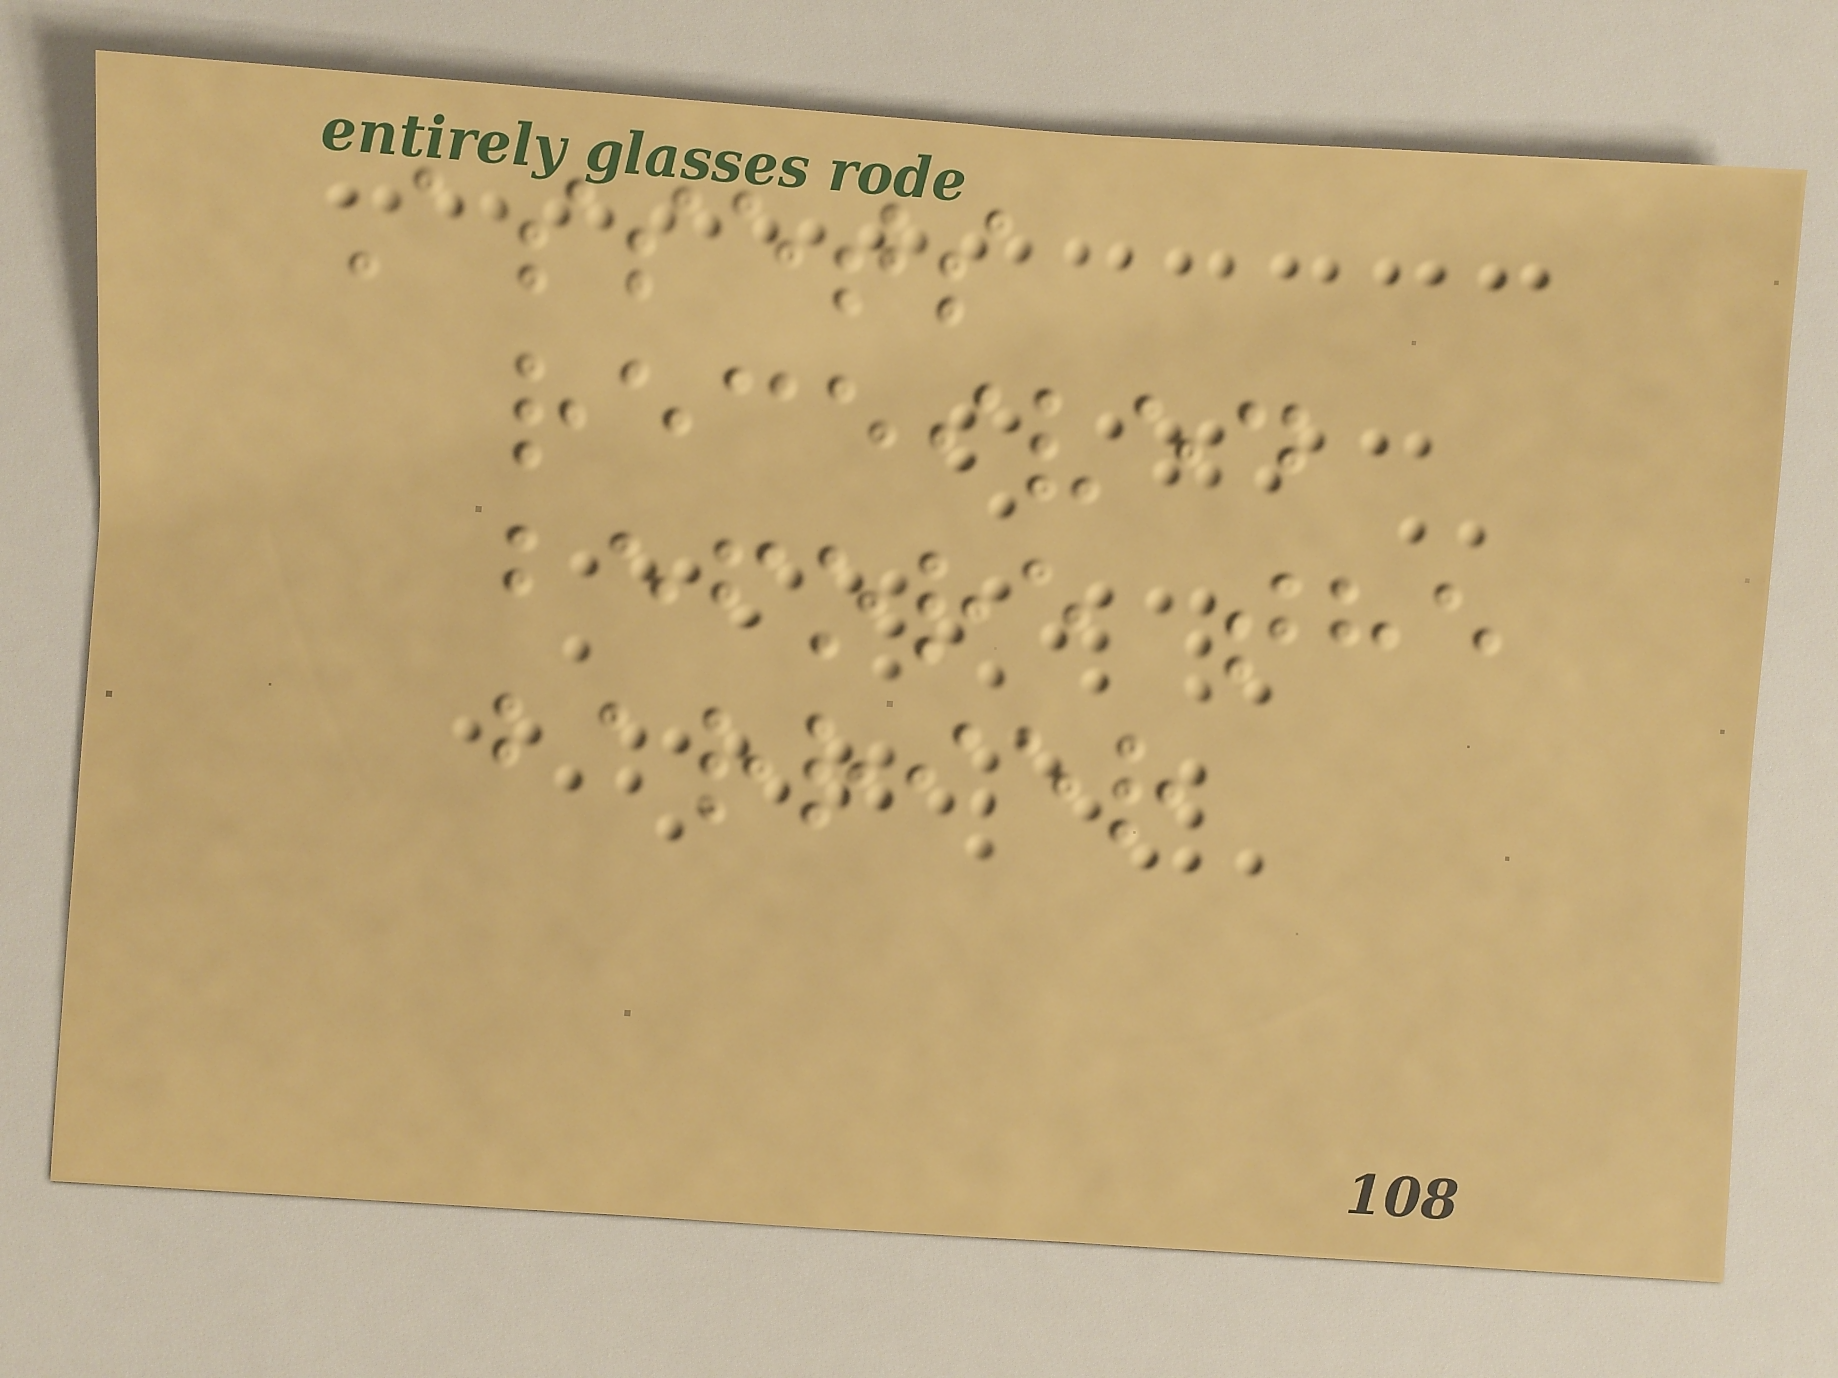Assets
received
before the
barrier
